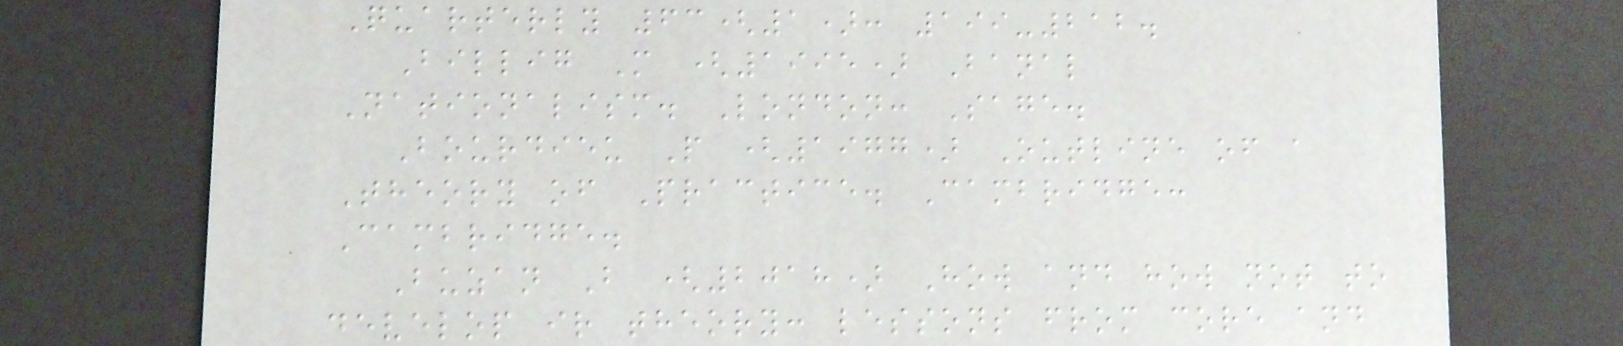Quarterly 63(1): 199-212.
Billig M (1995) Banal
Nationalism. London: Sage.
Bourdieu P (1977) Outline of a
Theory of Practice. Cambridge:
Cambridge.
Buzan B (2018) How and how not to
develop ir theory: lessons from core and
